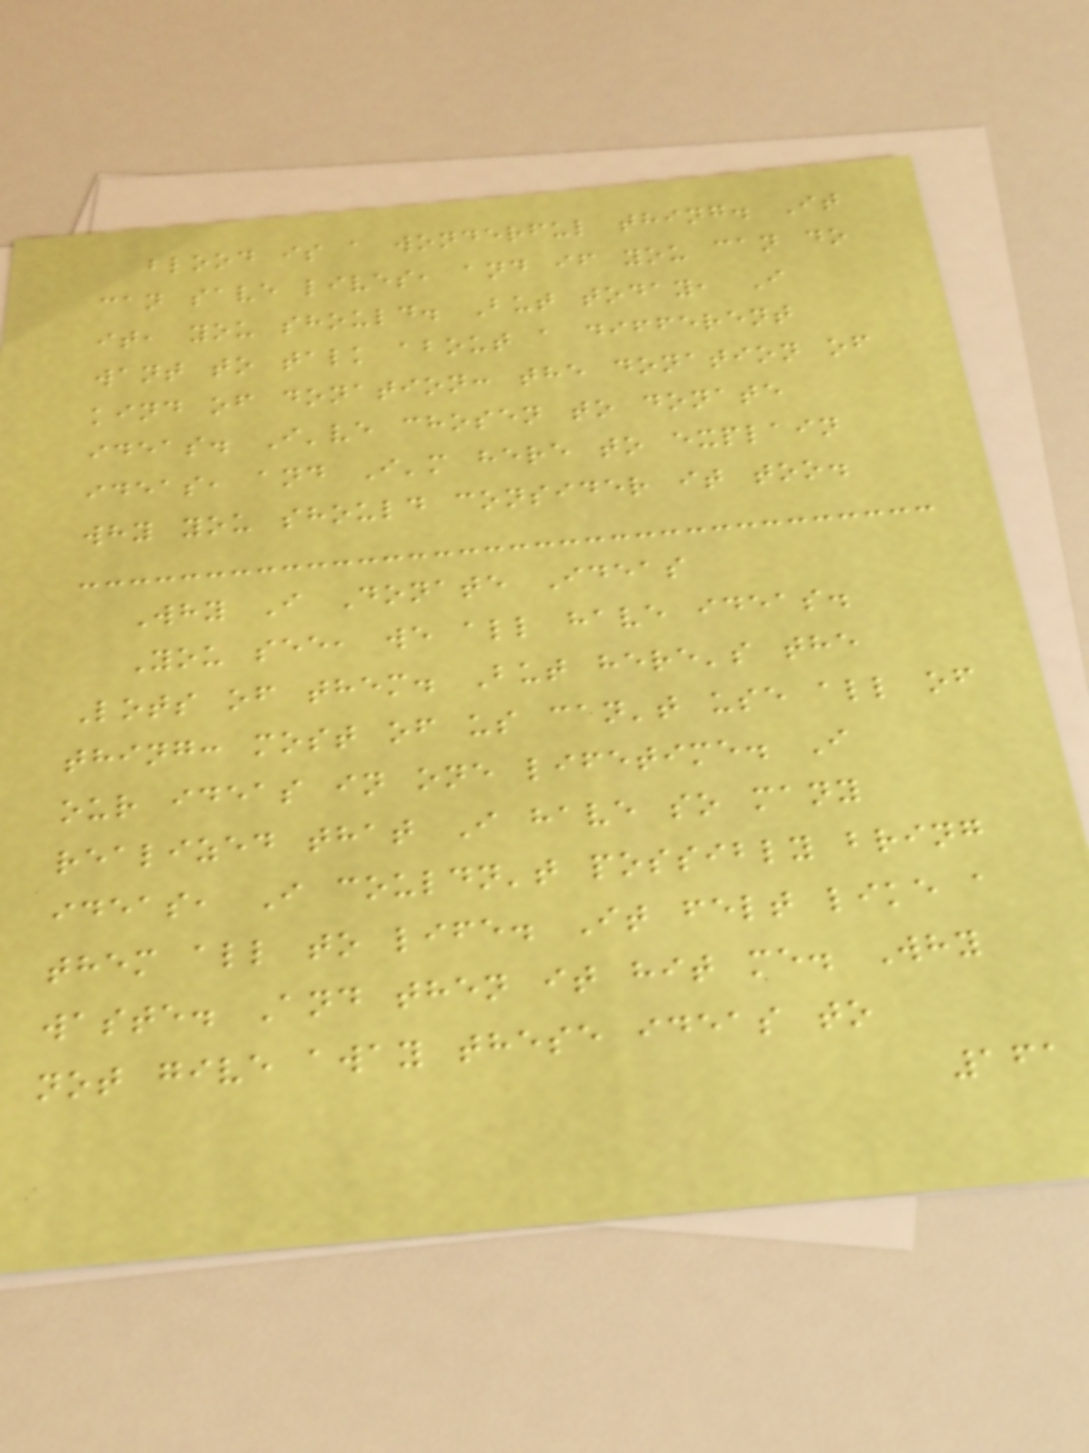blood is a wonderful thing. It
can save lives, and if you can do
it, you should. But today, I
want to talk about a different
kind of donation: the donation of
ideas. I've chosen to donate
ideas, and I'm here to explain
why you should consider it too.
Why I Donate Ideas
You see, we all have ideas.
Lots of them. But here's the
thing: most of us can't use all of
our ideas in one lifetime. I
realized that I have so many
ideas, I couldn't possibly bring
them all to life. It felt like a
waste. And then it hit me. Why
not give away these ideas to
161
